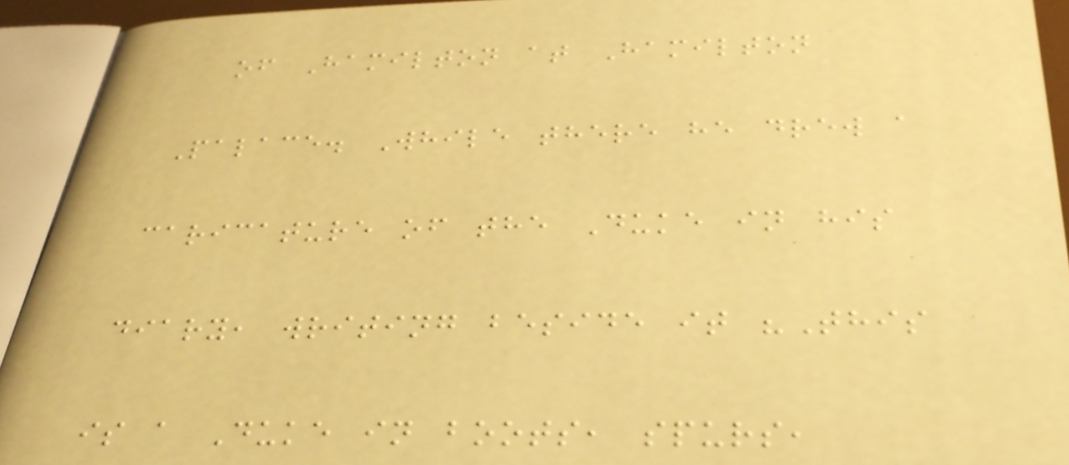of Hamilton at Hamilton
Palace. While there he drew a
caricature of the Duke in his
diary, writing beside it "This
is a Duke in boots, spurs,
